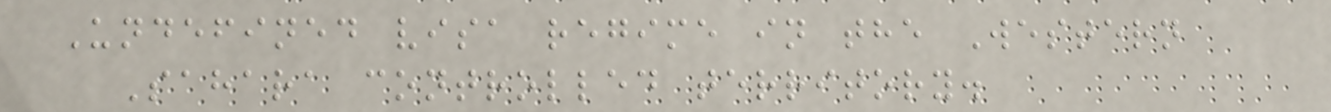Undefined visa regime in the Western
Sahara controlled territory.
